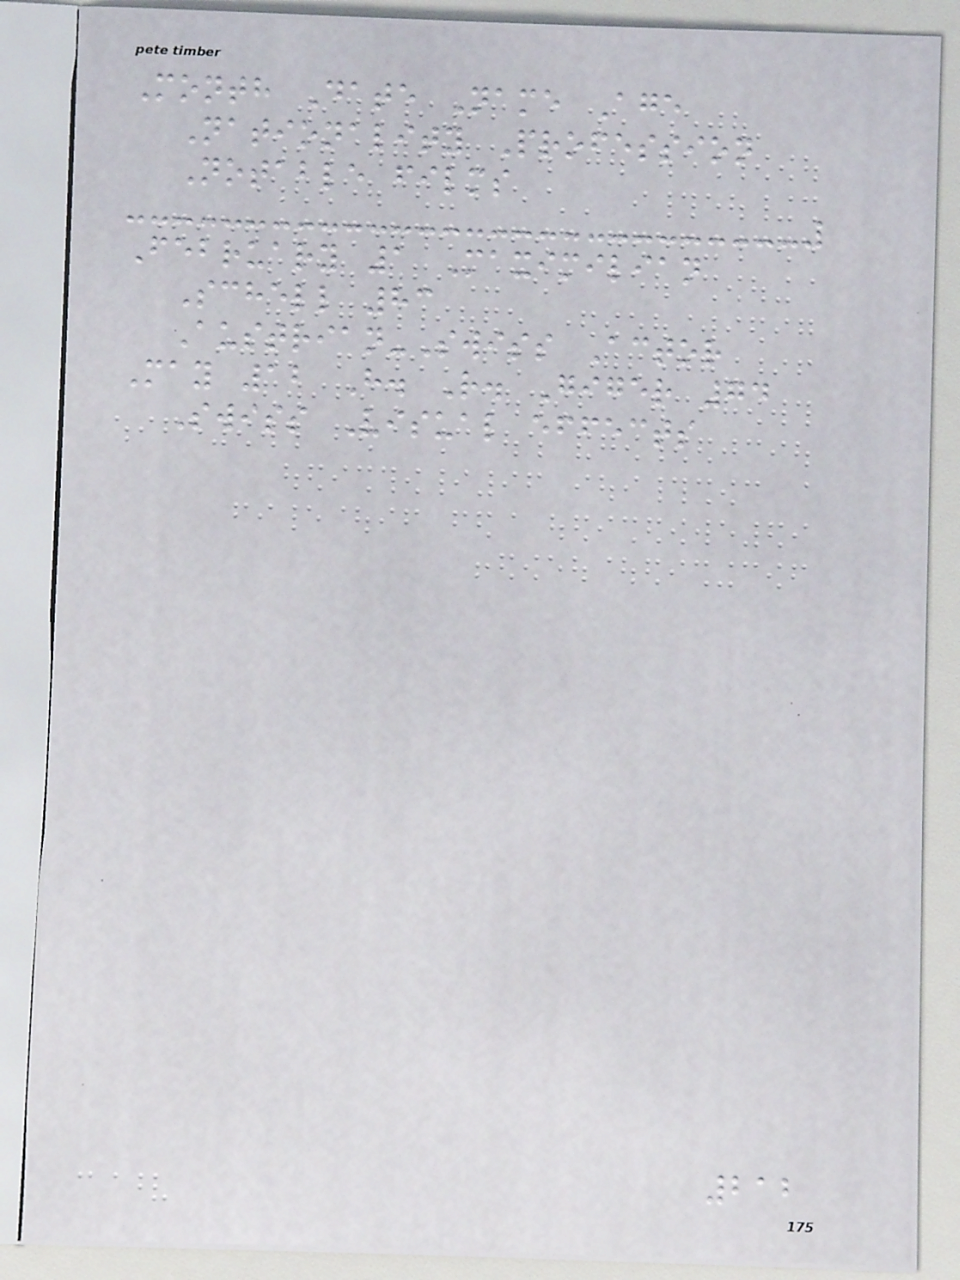Month Date Name Age
Nationality Profession
Notable films
February 1 Maximilian
Schell 83
Austrian-Swiss Actor
May 12 H. R. Giger 74
Swiss Visual effects
212
